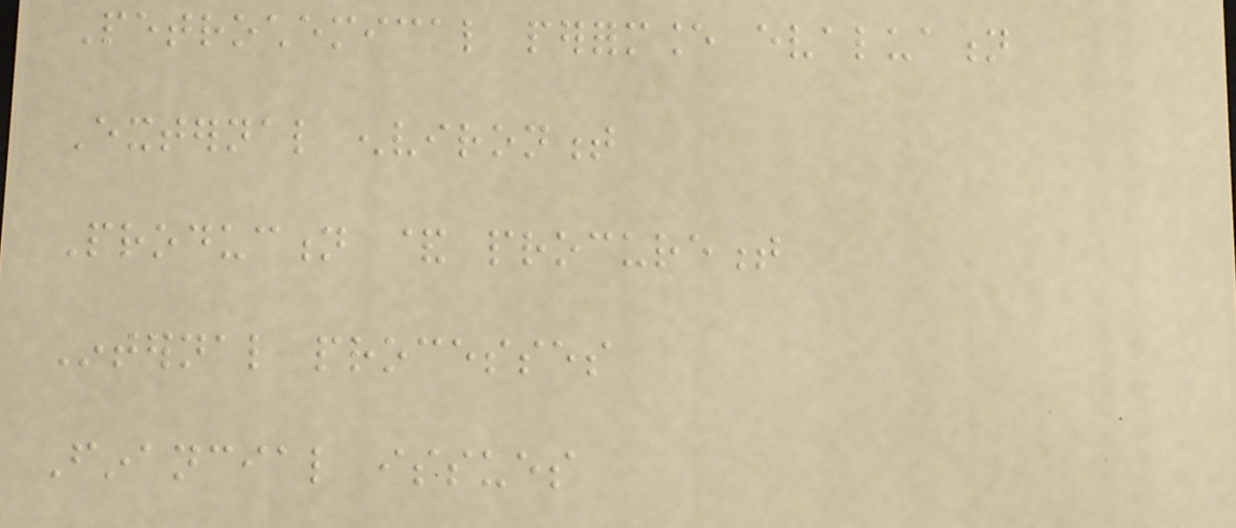Petrochemical performance evaluation
External environment
Production & procurement
Internal processes
Financial issues
